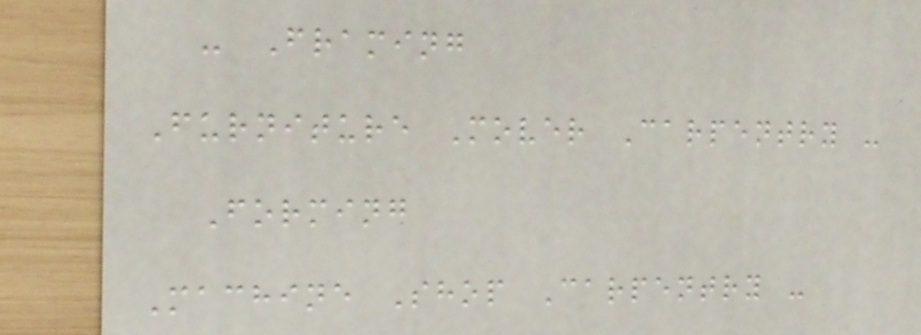- Framing
Furniture Mover Carpentry -
Forming
Machine Shop Carpentry -
